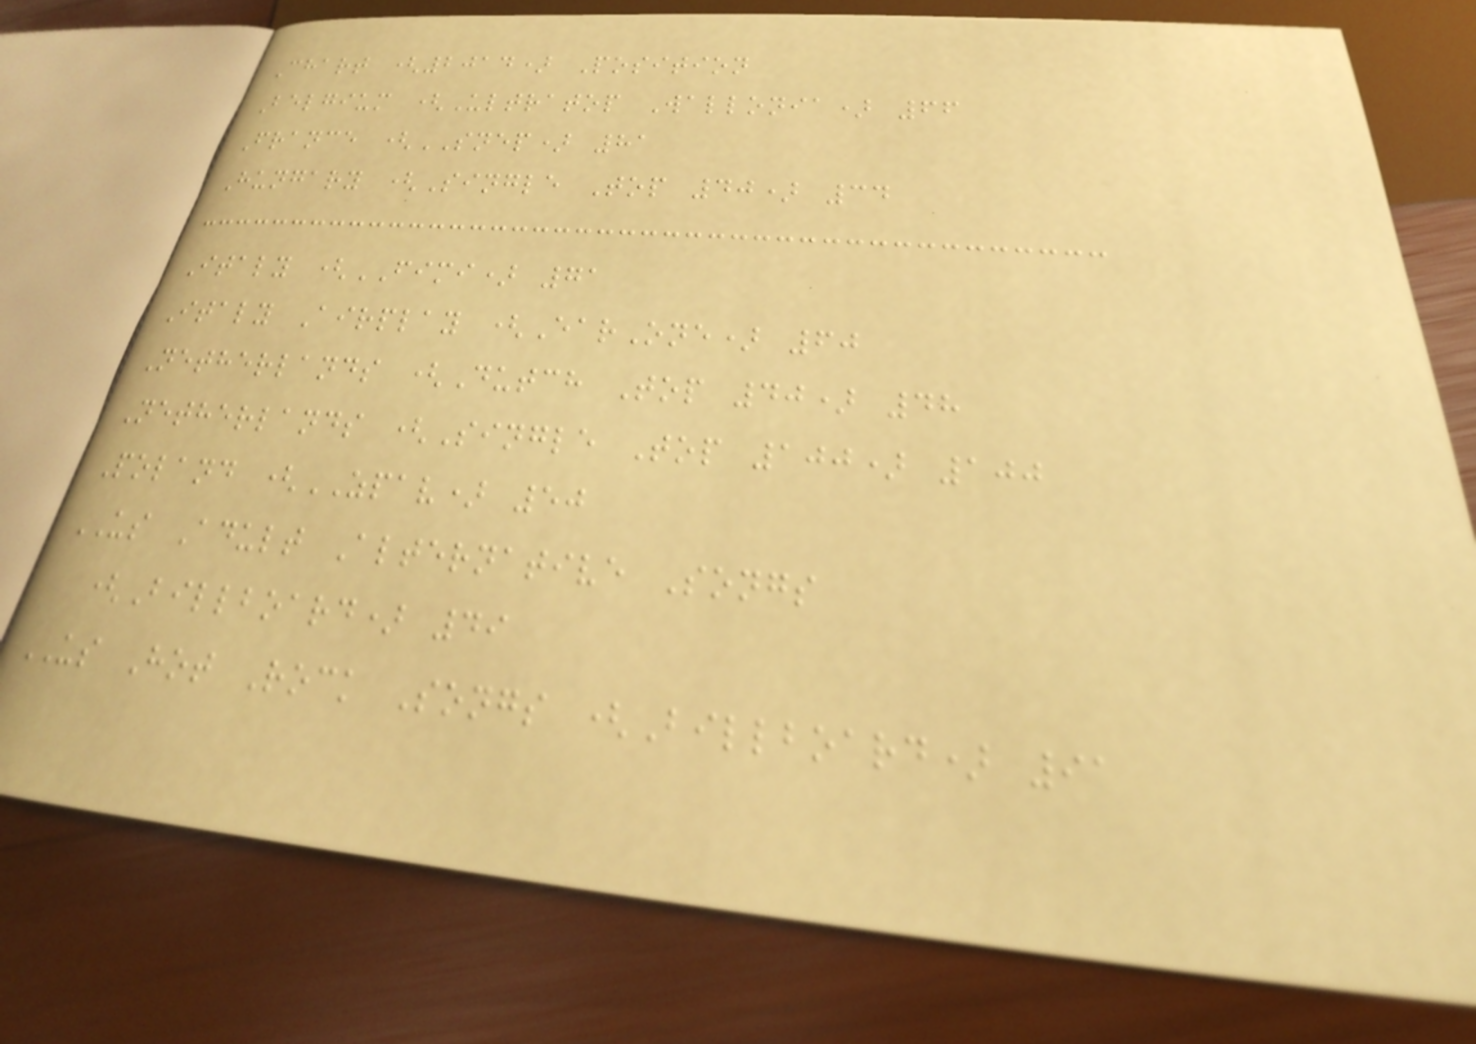Chart (2014) Position
Belgium (Ultratop Wallonia) 66
France (SNEP) 81
Hungary (Single Top 40) 34
Italy (FIMI) 71
Italy Airplay (EarOne) 60
Netherlands (Dutch Top 40) 48
Netherlands (Single Top 100) 100
Poland (ZPAV) 50
US Adult Alternative Songs
(Billboard) 49
US Hot Rock Songs (Billboard) 91
